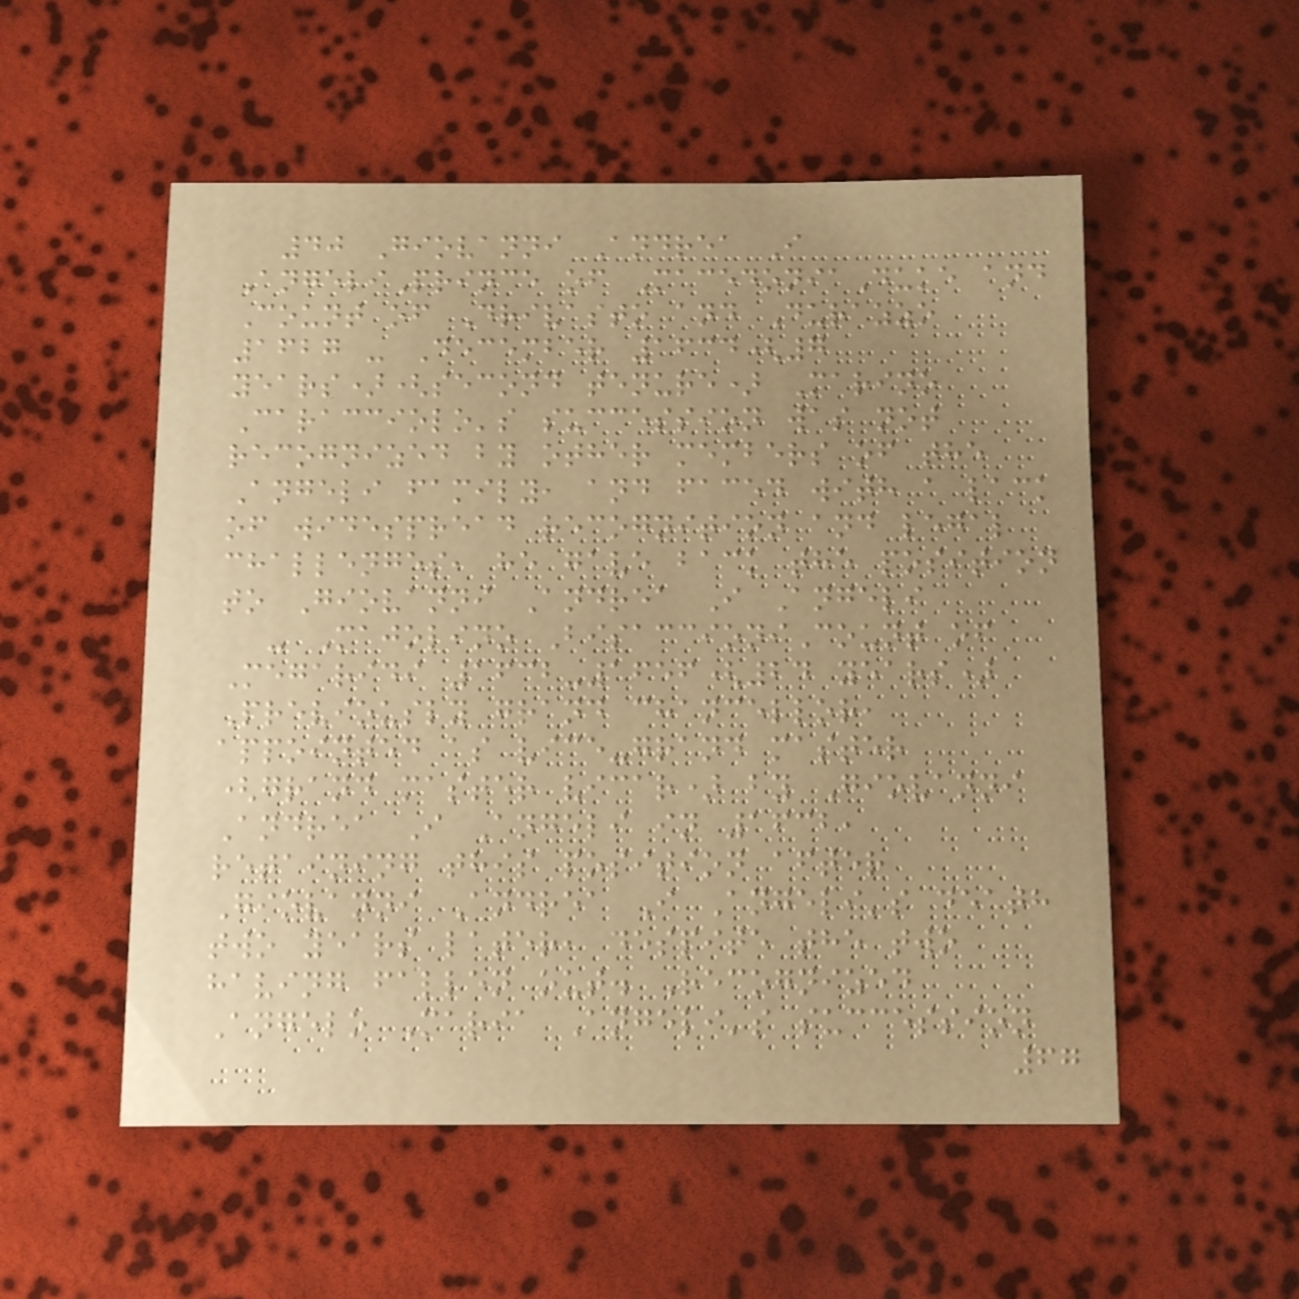40 Giovanni Andrea I
AngeliPrince of MacedoniaDuke and
Count of Drivasto and Durazzo
1627 - December 1634(7
years)(second tenure) Marino
Caracciolo's succession was not
recognized by other members of the
Angeli family, and faced with a lack
of widespread recognition and legal
challenges, he gave back the position
to Giovanni Andrea I Angeli
- Majolino BisaccioniCount of
Megaridi 1632-1656(24 years)
Previously grand chancellor,
appointed as vice-grand master
(grand master vicar) by Giovanni
Andrea I Angeli in 1632,
retaining this position after
Giovanni Andrea I Angeli's death
two years later, despite the two
having fallen out. Recognized
Angelo Maria Angeli's succession
67
